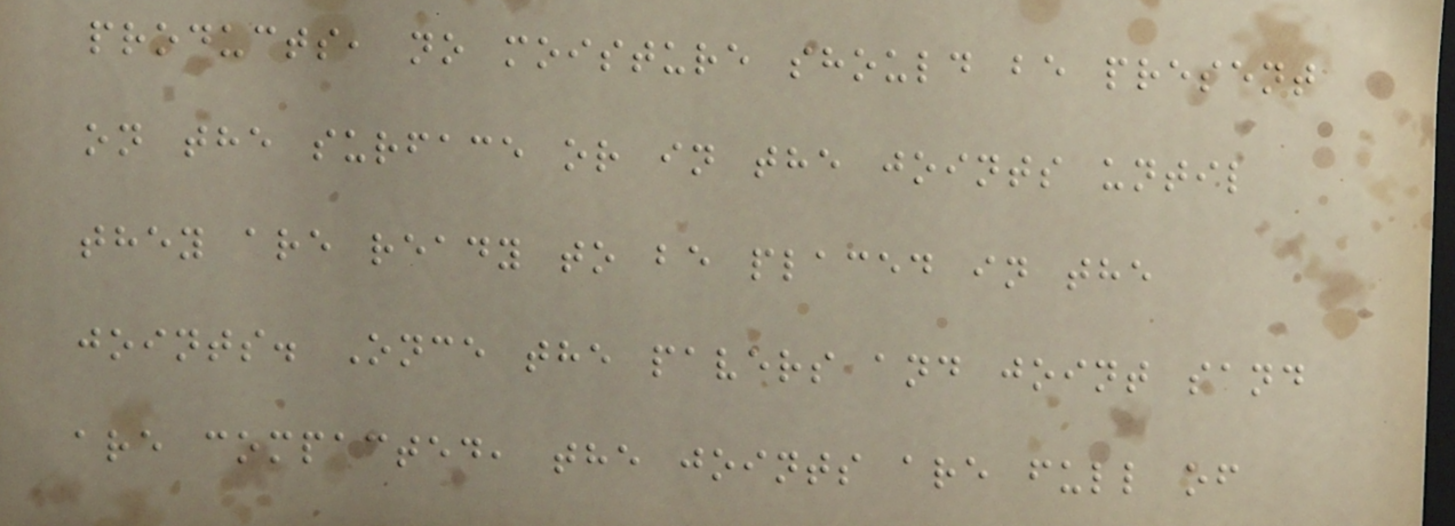products, no moisture should be present
on the surface or in the joints until
they are ready to be placed in the
joints. Once the pavers and joint sand
are compacted, the joints are full of
